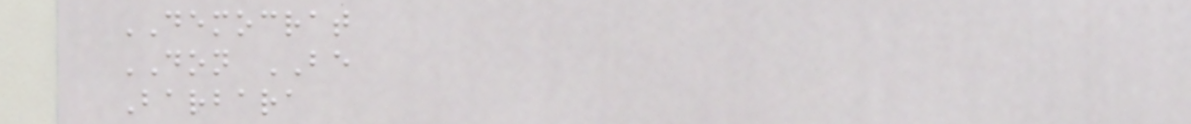DEMOCRAT
DON BE
Barbara
